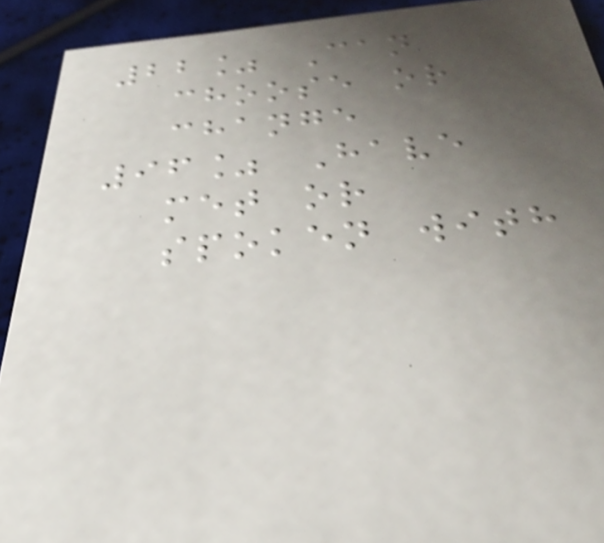22% Can
choose or
change
96% Have
met or
spoken with
